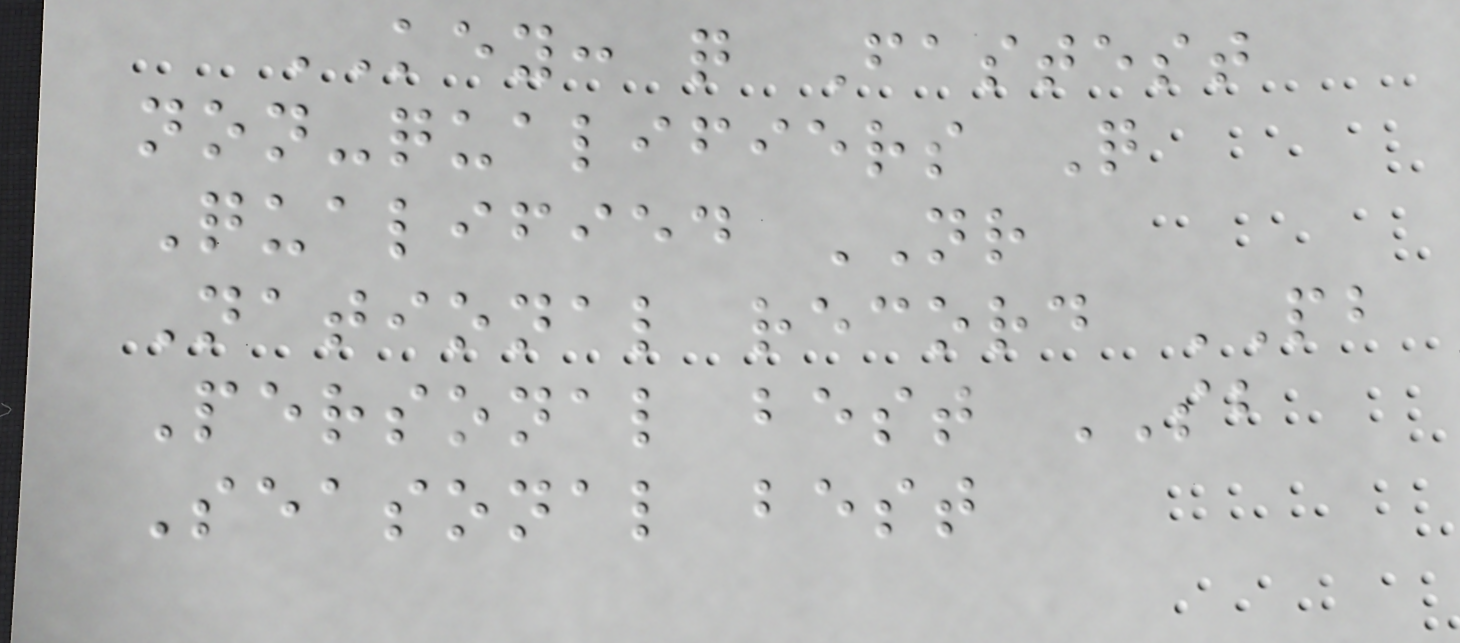KEY: q Fastest
non-qualifiers Q
Qualified NR
National record PB
Personal best SB
Seasonal best
